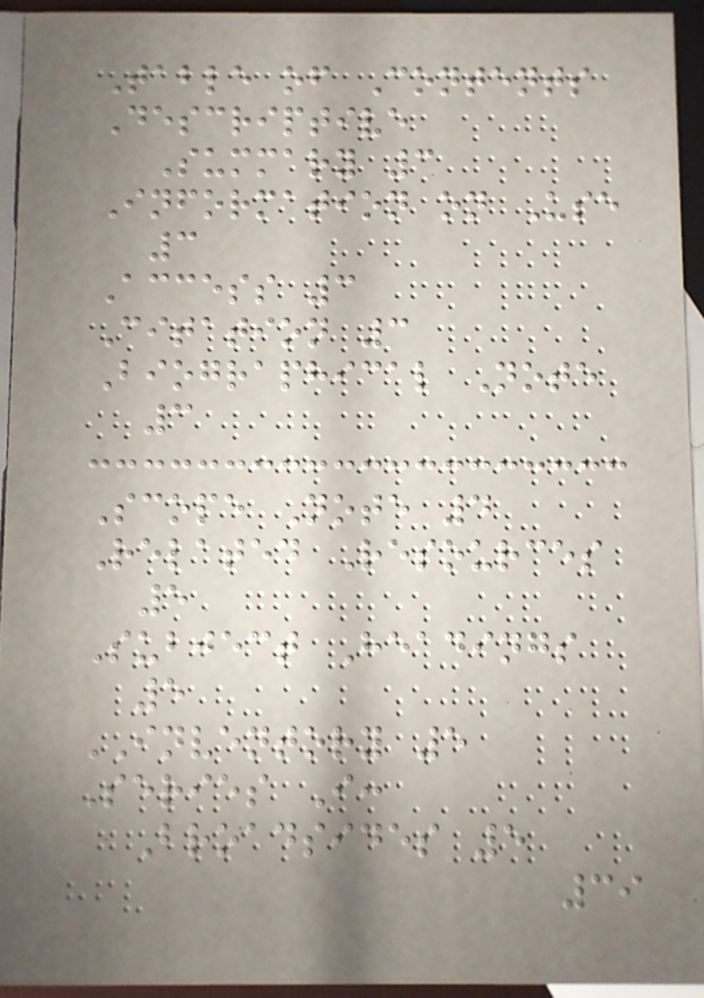Table of Contents
Descriptive
Summary 3
Information on Use
3
Access 3
Citation 3
Biographical Note
3
Scope Note 4
Related Resources
5
Subject Headings
5
INVENTORY 5
Series I:
Broadsides 5
39
